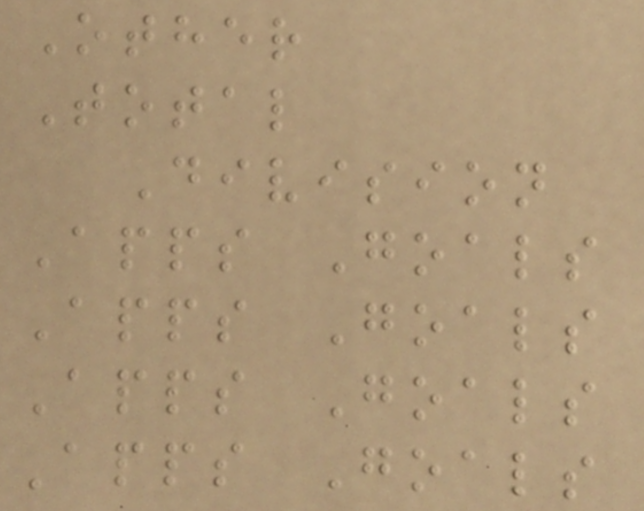Other
Total
Division
Apps Goals
Apps Goals
Apps Goals
Apps Goals
